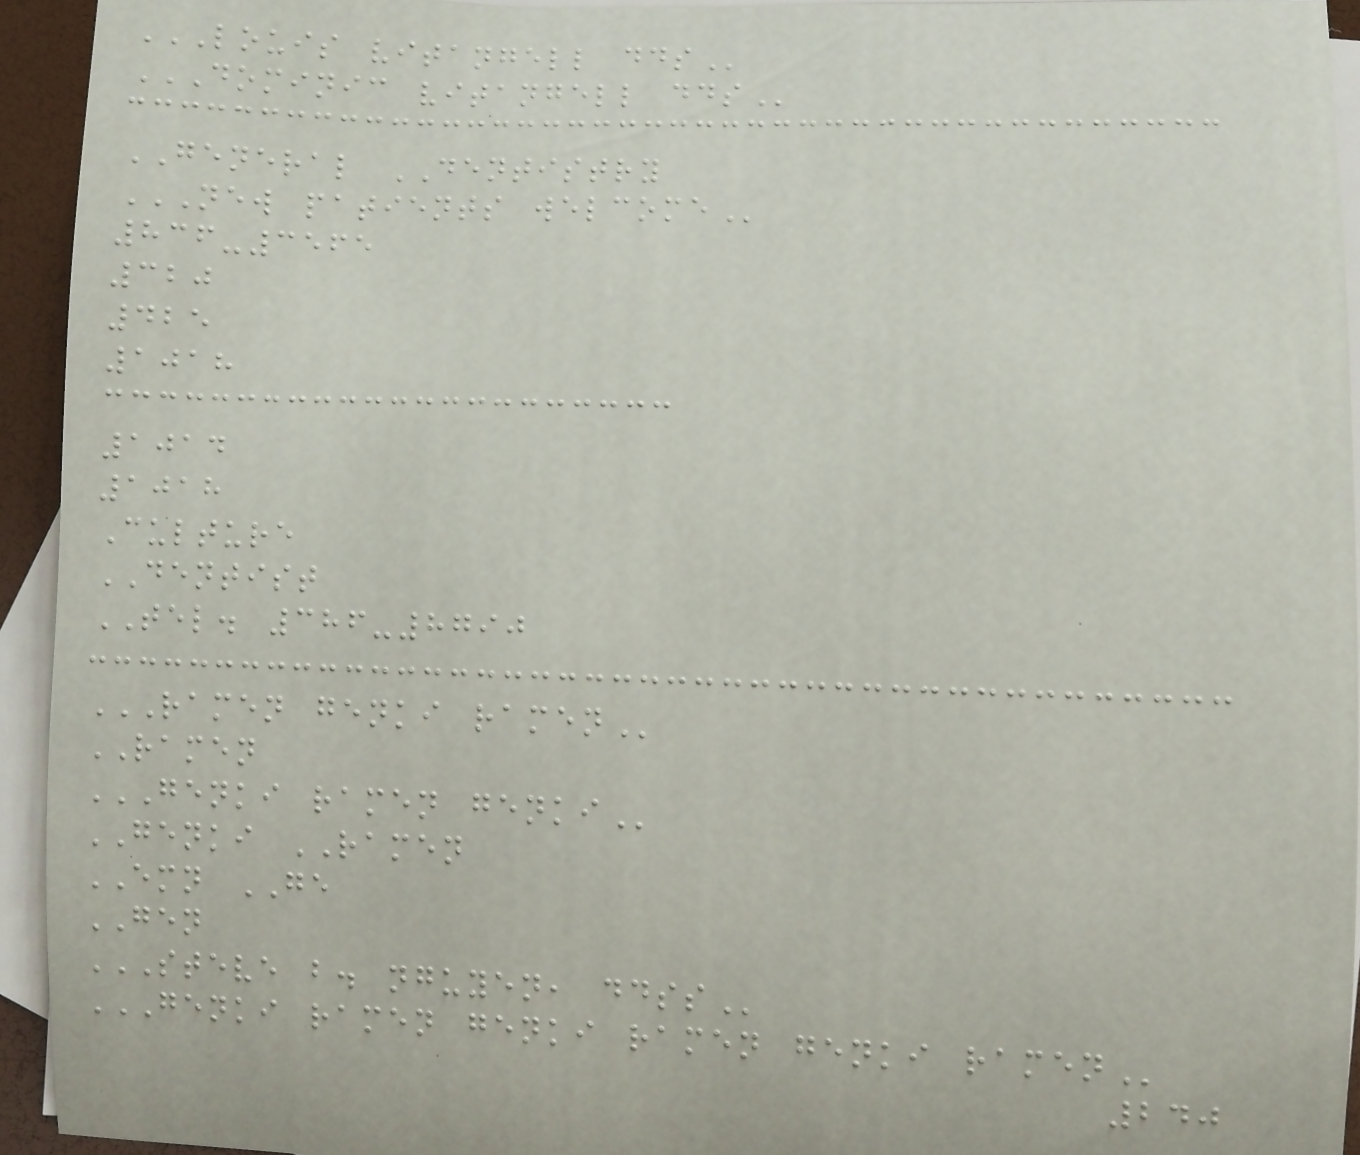LOUIS VITANGELL DDS
DOMINIC VITANGELL DDS
GENERAL DENTISTRY
NEW PATIENTS WELCOME
836-3565
320
425
1018
1014
1018
Culture
DENTIST
TEL. 386-8790
RAMEN GENKI RAMEN
RAMEN
GENKI RAMEN GENKI
GENKI RAMEN
EMN GE
GEN
STEVE B. NGUYEN, DDSS
GENKI RAMEN GENKI RAMEN GENKI RAMEN
240
